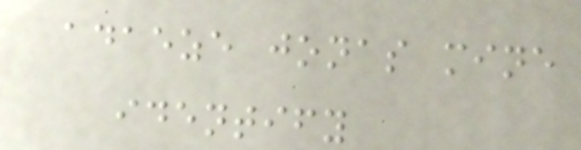adaeze jonas mine
identify
